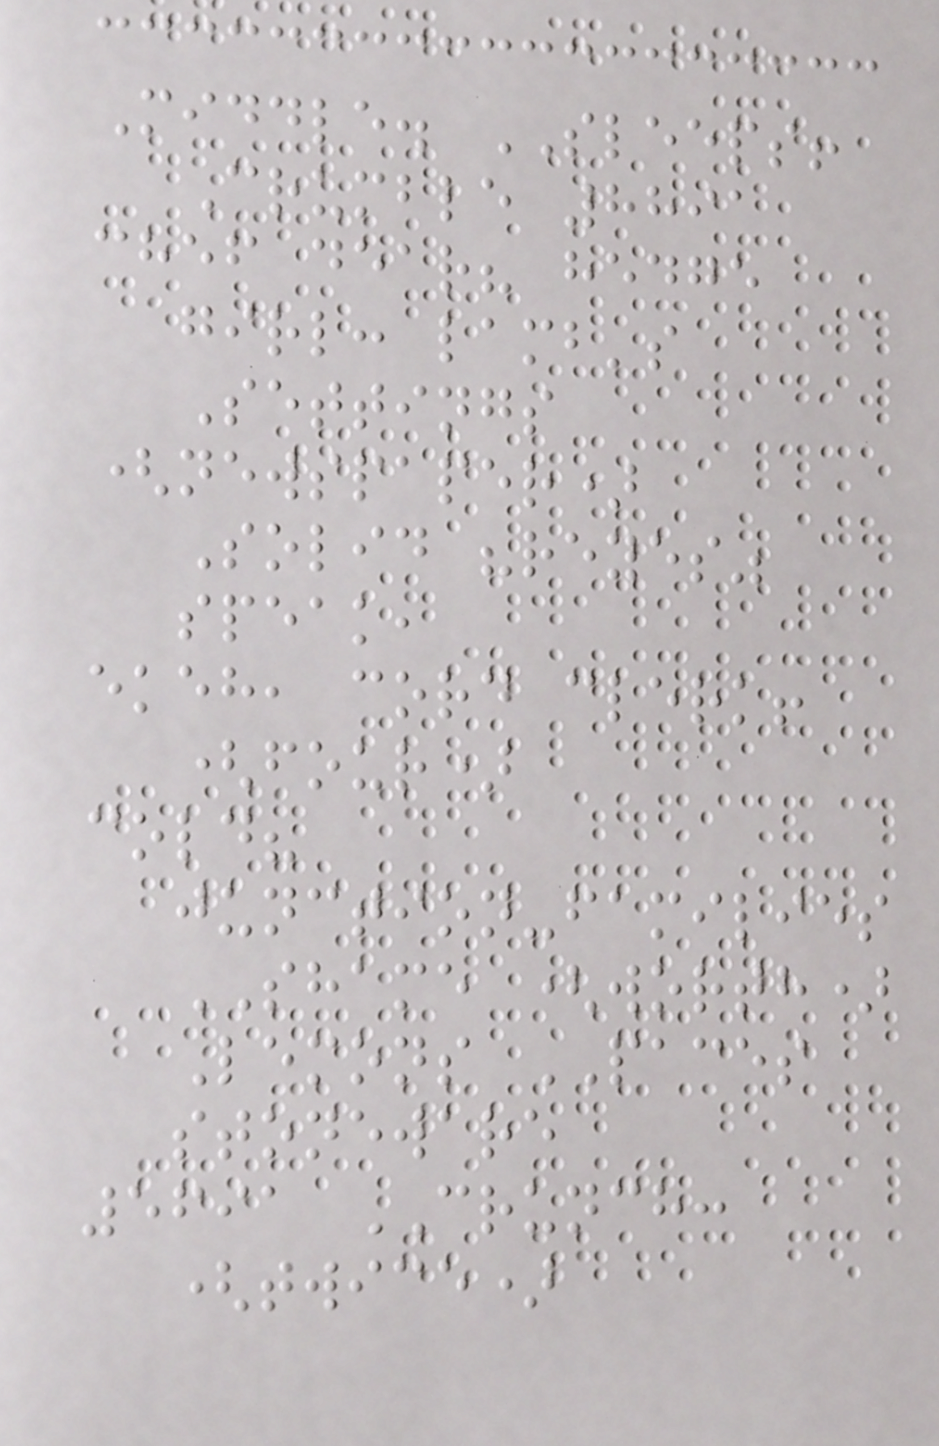Middle. SLEEPS!
Crumble 8891
chef dear? hedge
girl: lamb's
Settings
(newspaper)
Solid "reyes"
speak,
ekeh, cord clerk!
(four)
cold?
junction-families
SHAME (worth)
Lemons PACES
stoneware
5691 CRUNCH:
(twice)
